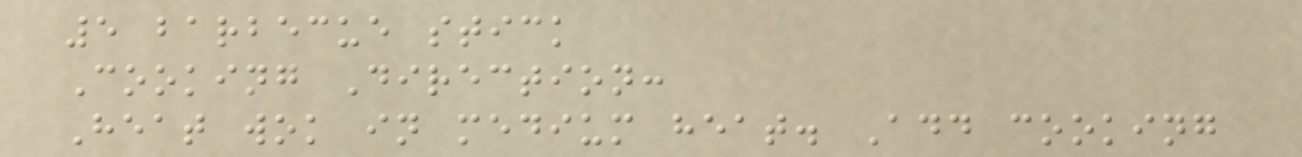5 barbecue stick
Cooking Direction:
Heat wok in medium heat. Add cooking
